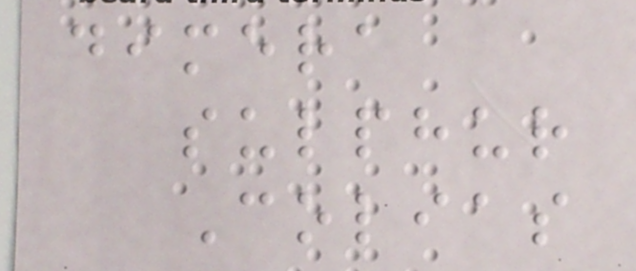dimera
sulphur
Colias
